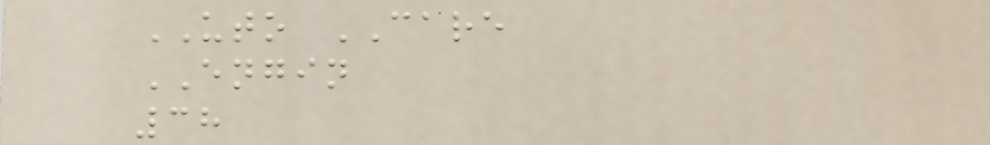UTO CARE
ENGIN
38
